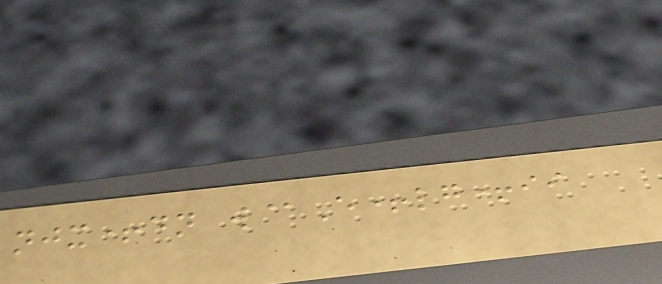njx+dn w@E+lg+ii
